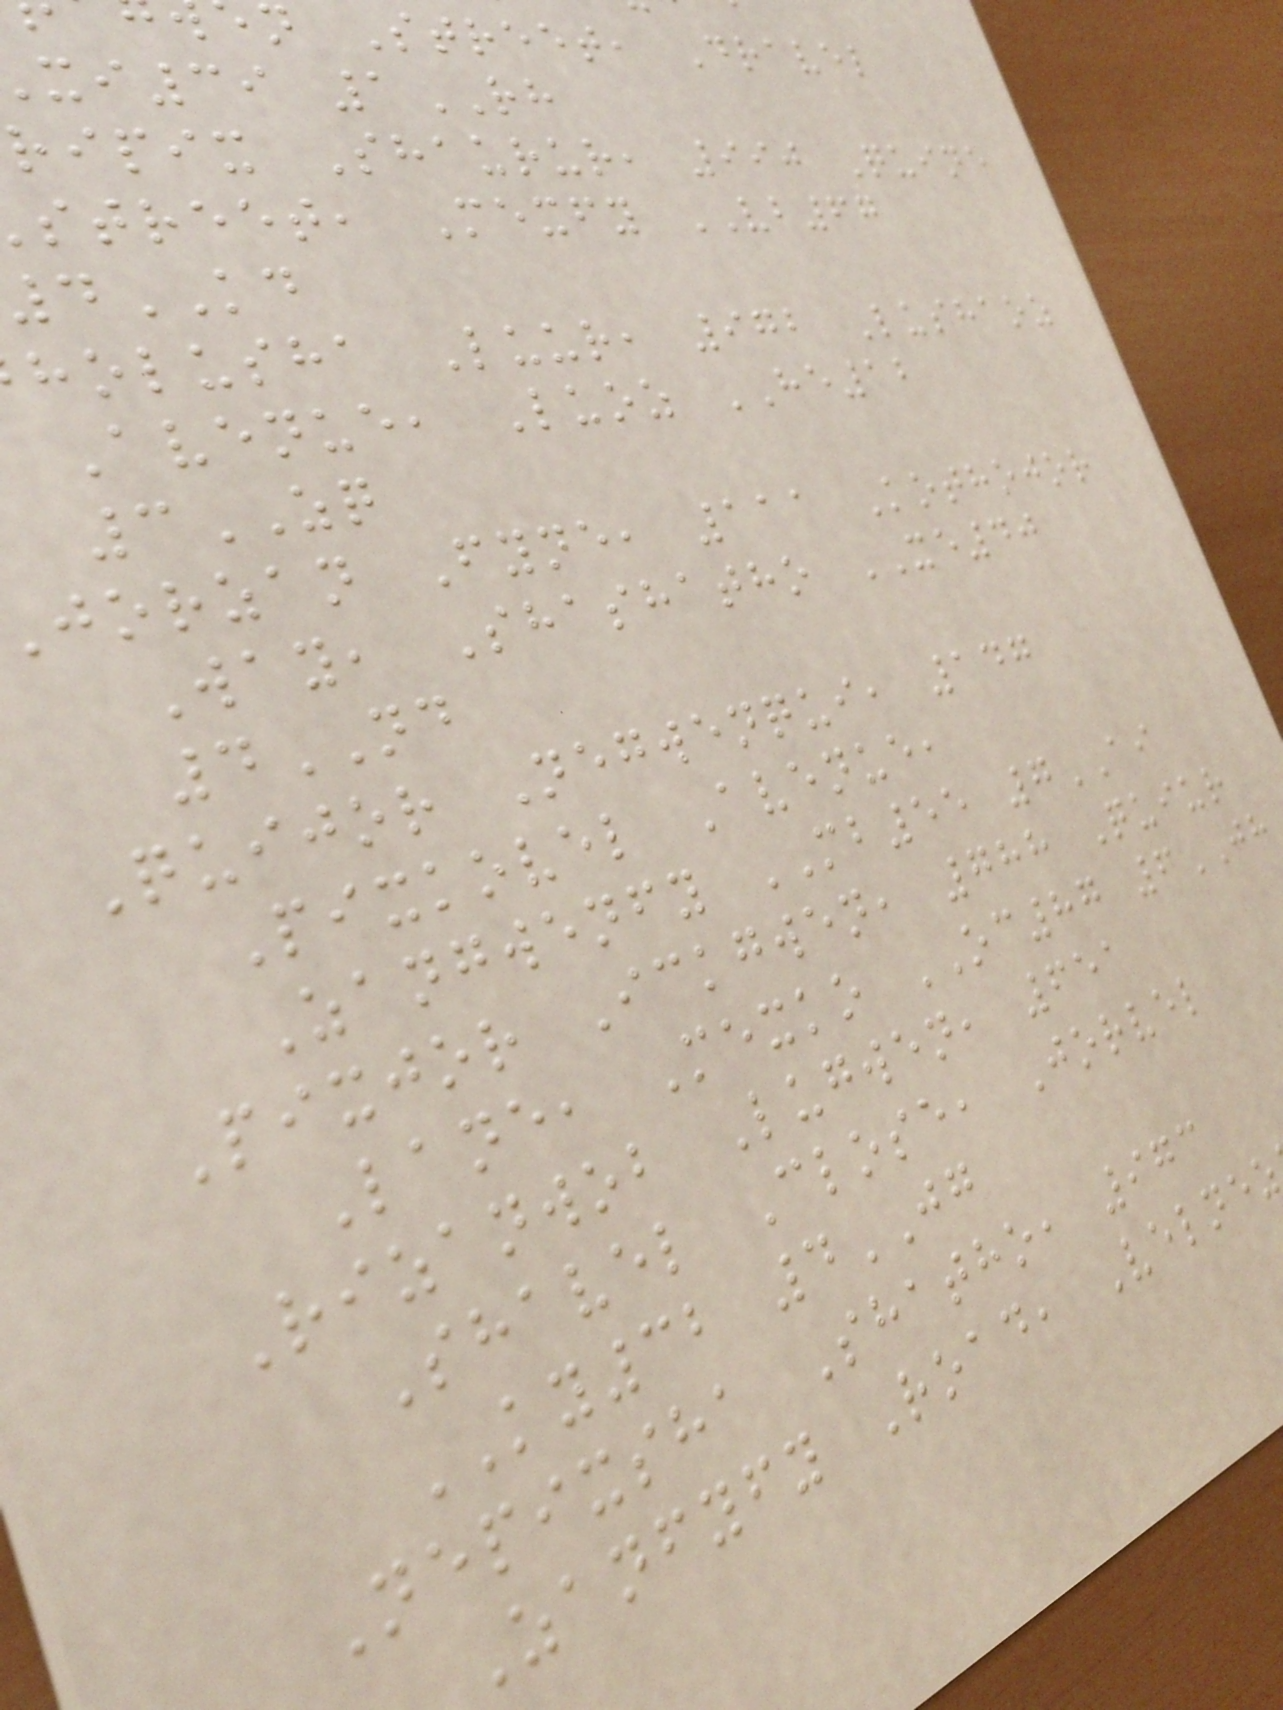n Street, Dravel
xi39 1RH
ripix Shaurur, 990 Quine
street, Mexfy VB67
KD
holusha Luur, 972 Lushaoz
Avenue, Luoz HE12
3ZQ
jorzan Fyne, 111 Kothojor
Way, Shashatho XE40
4ND
Quijor Negwenqui, 147
Pixkovel Avenue,
Zangwenfy MB55 7AI
Pixjor Ickgwen, 788 Quiur
Lane, Mexko OC87 6JH
Rizanwob Lugwen, 651
Shavel Close, Jorvel
KY32 4JG
Nepixsha Shatho, 973
Zanfyfy Road, Velnez
